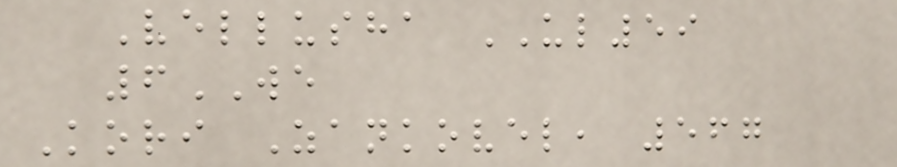Vellusha UL59
6WE
Kori Zankovel, 567
